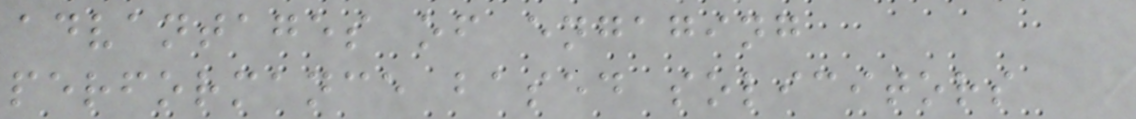advantages of engaging
performance based solicitors
